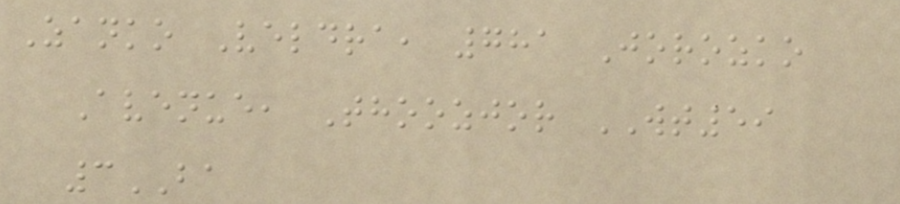Zanko Veldra, 781 Jorozko
Avenue, Thoozjor WT59
3BA
